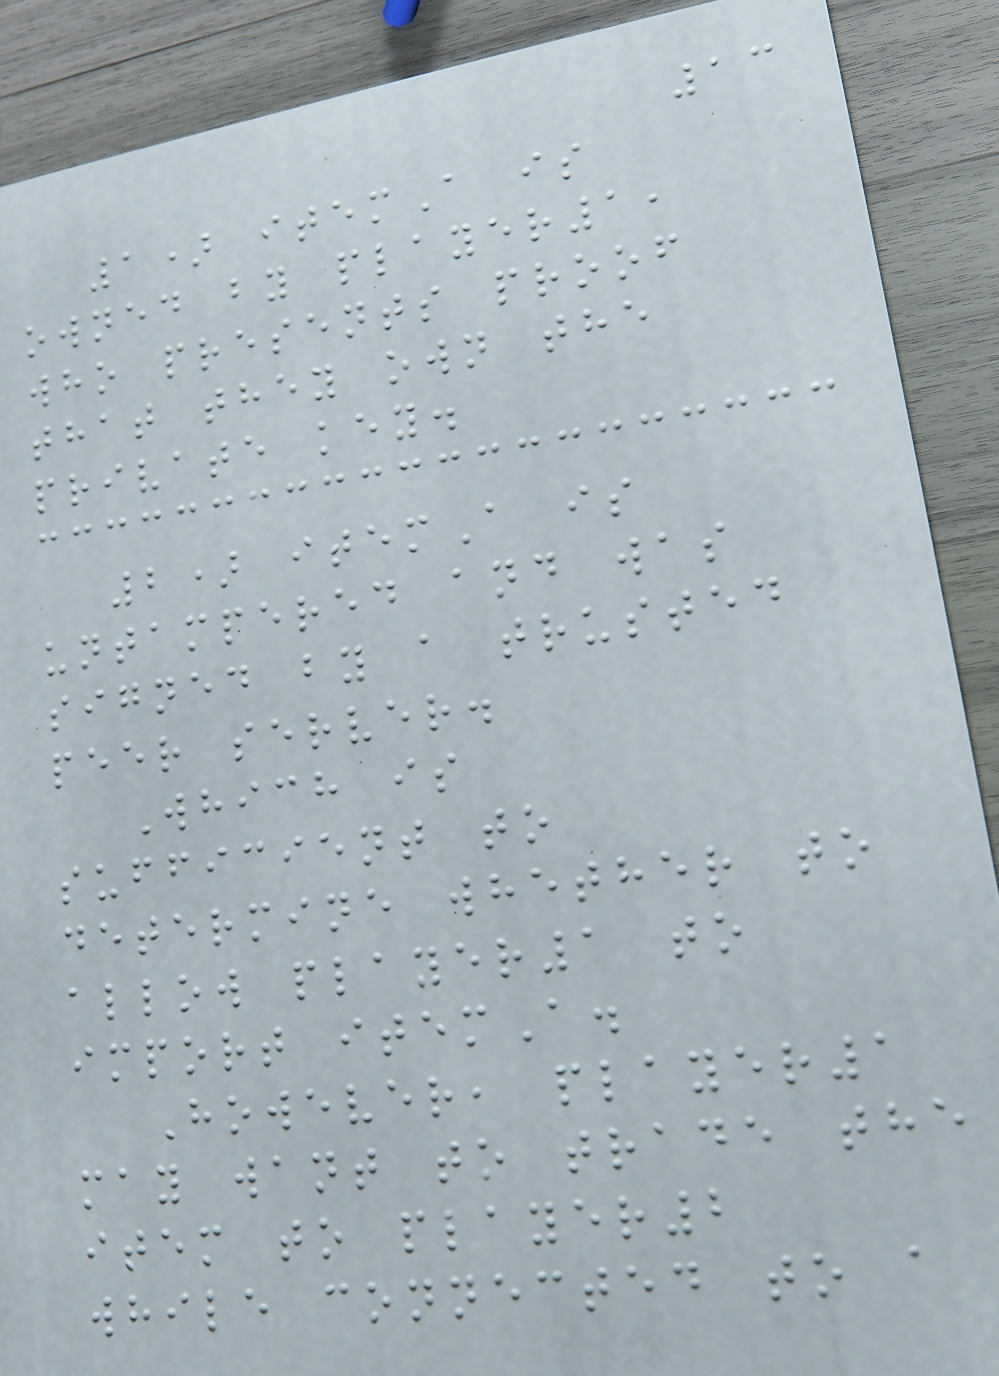13
1) itemA is
owned by player1,
who presents proof
that they own the
private key.
2) itemA is
untampered and was
signed by a trusted
peer server.
Which is
sufficient to
determine whether to
allow player1 to
import itemA.
However, player1
may want to trade the
item to player2
while connected to a
